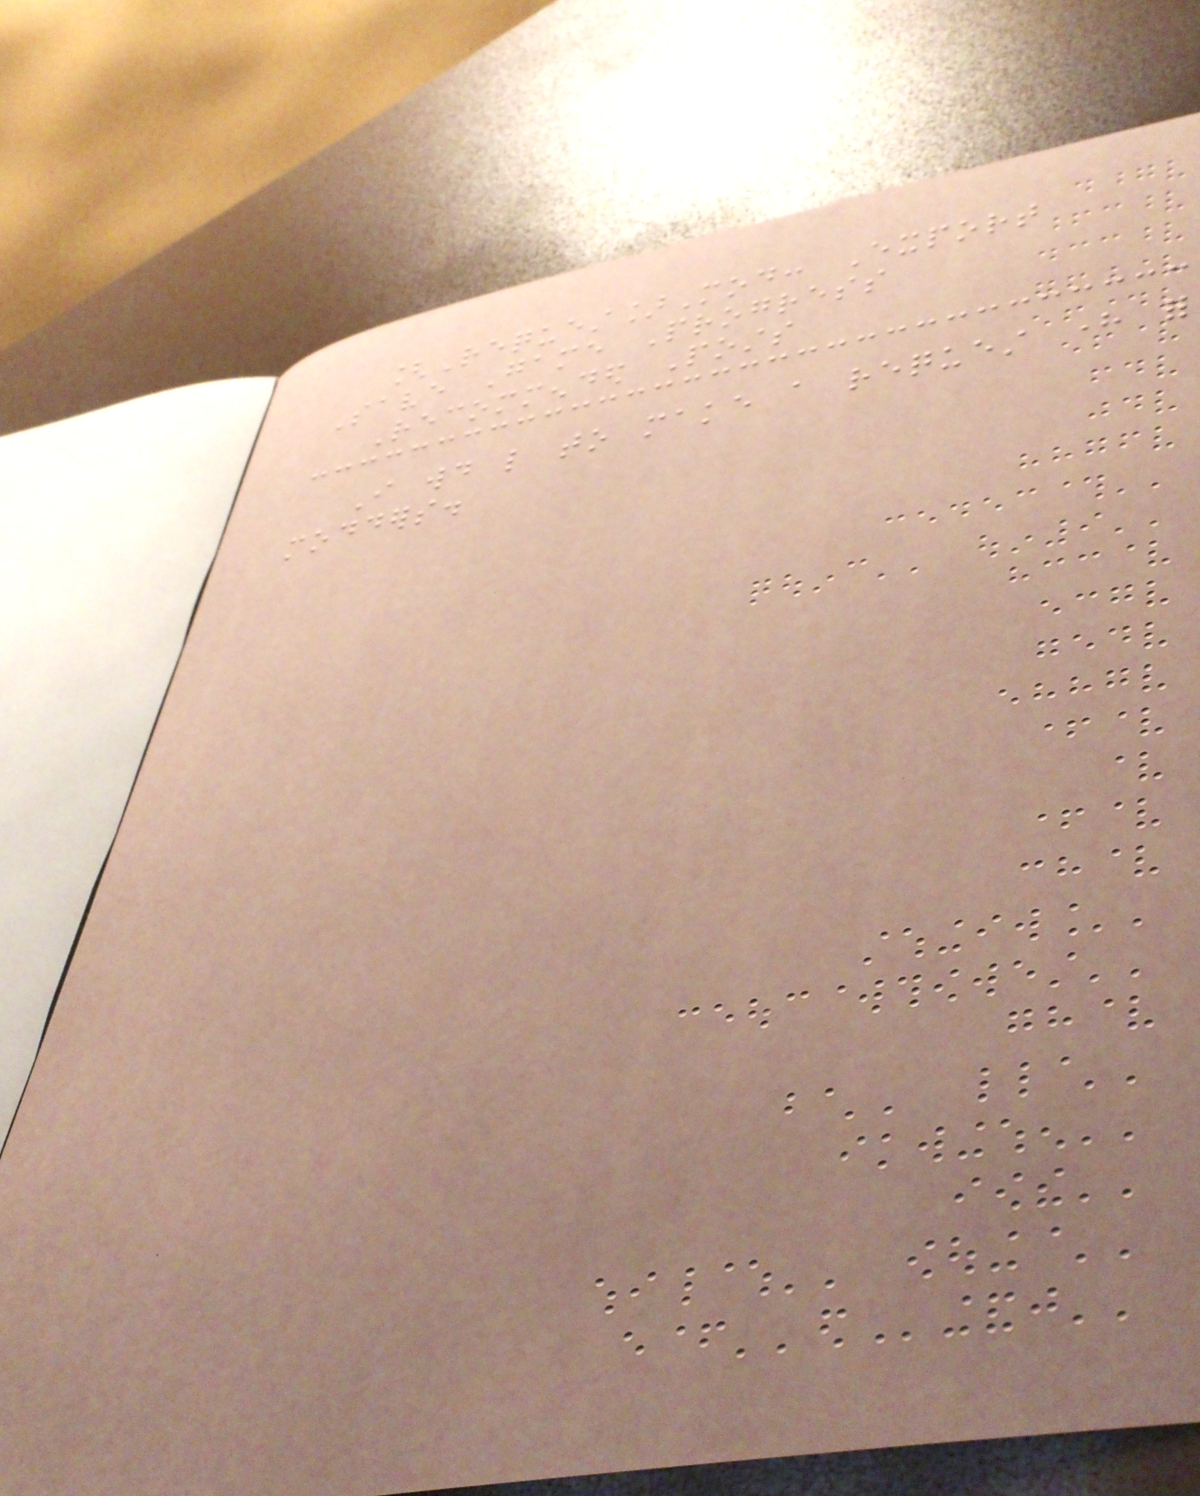[Request]Mod: Export
Save Game Progress
Recommended Posts
I would like to make a request here for
modders.
